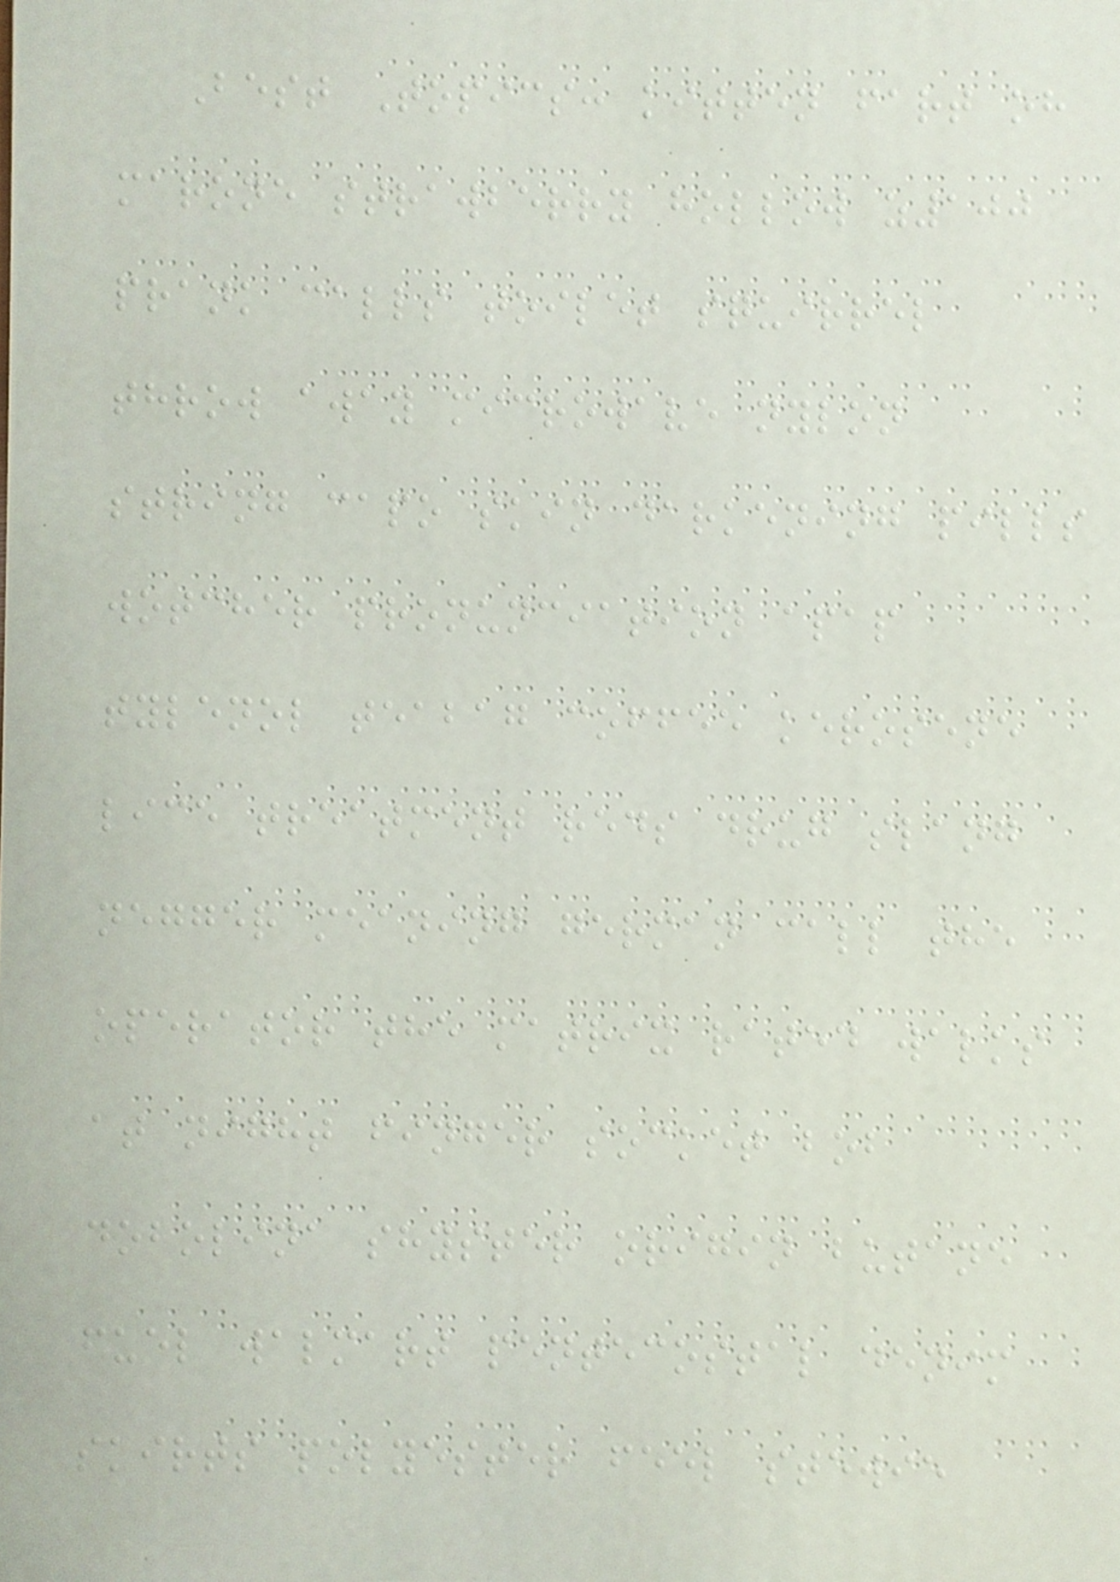Best Topics: kitten fart oh
marone strawberry hollow z100
prank calls toilet squirrel
throw away microwave nylon
string capo skin darkening pills
wotcher pronunciation apap
tylenol teabag coffee kerosene
lice treatment reds drug slang
negger meaning german call the
operator the matrix rated walks
at night finger socket bob
dobolina shyster origin butane
fuel walmart pentecostal denim
skirts polyester feel stewie
